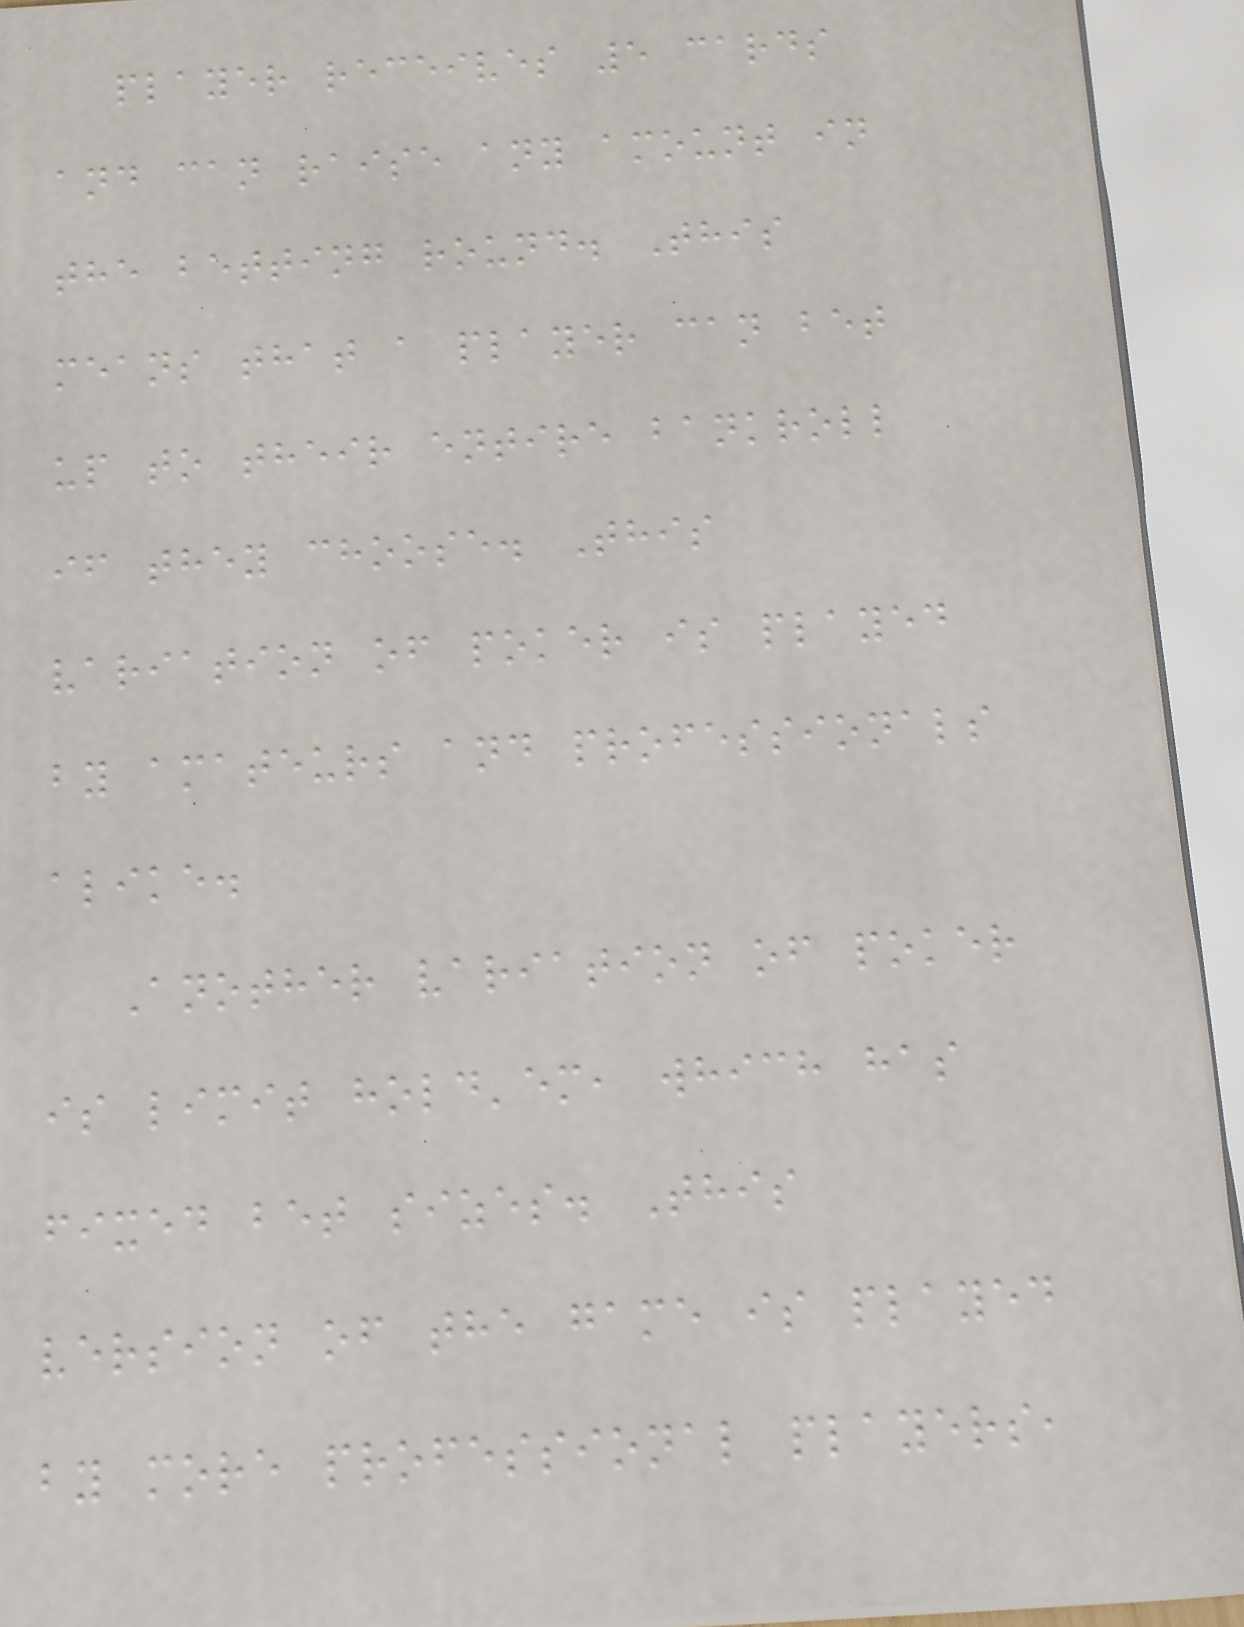player receives 5 cards
and can raise any amount in
the betting round. This
means that a player can bet
up to their entire bankroll
if they choose. This
variation of poker is played
by amateurs and professionals
alike.
Another variation of poker
is limit hold'em, which has
fixed bet sizes. This
version of the game is played
by more professional players,
